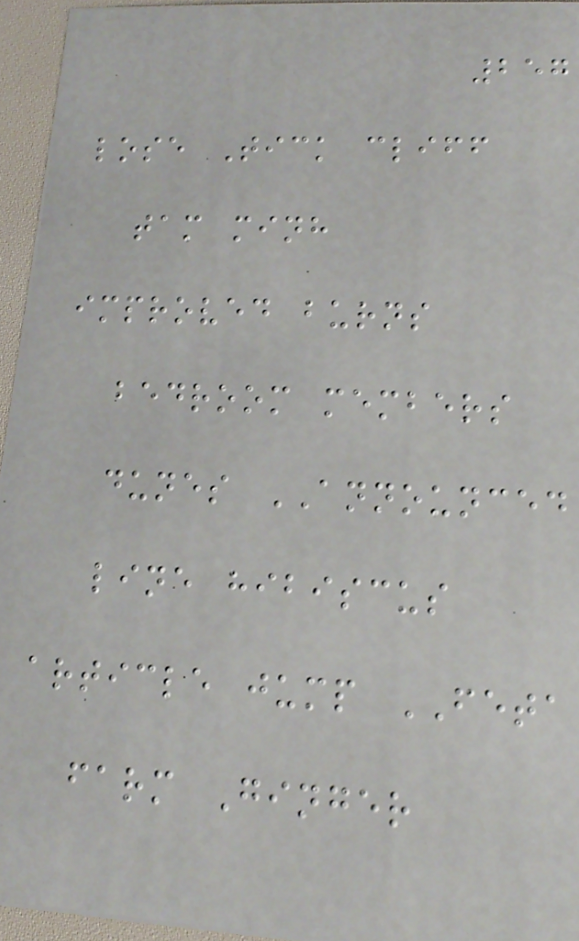257
lose Tick cliff
tam minh
improved burns
bedroom members
dunes ANNOUNCED
line hibiscus
article jump FETA
farm Ginger
